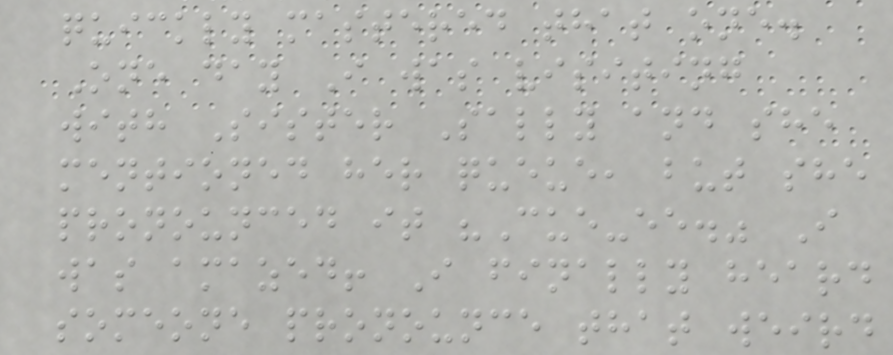quickly mastered that one.
One day I was visiting
with Sister Sally and she
mentioned her queue, but she
pronounced it "Cue-ee." I
was amazed! I finally heard
someone pronounce that weird
